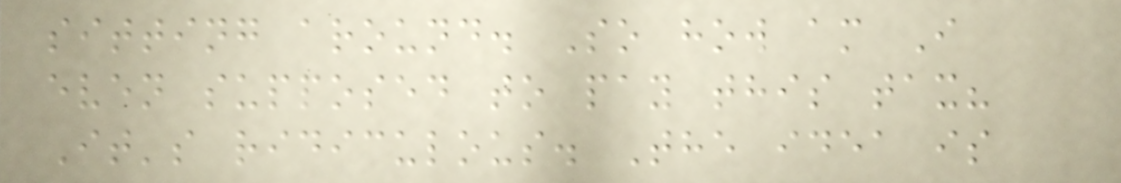sitting around. So how am I
even supposed to pay this tax?
It's ridiculous. The idea is
